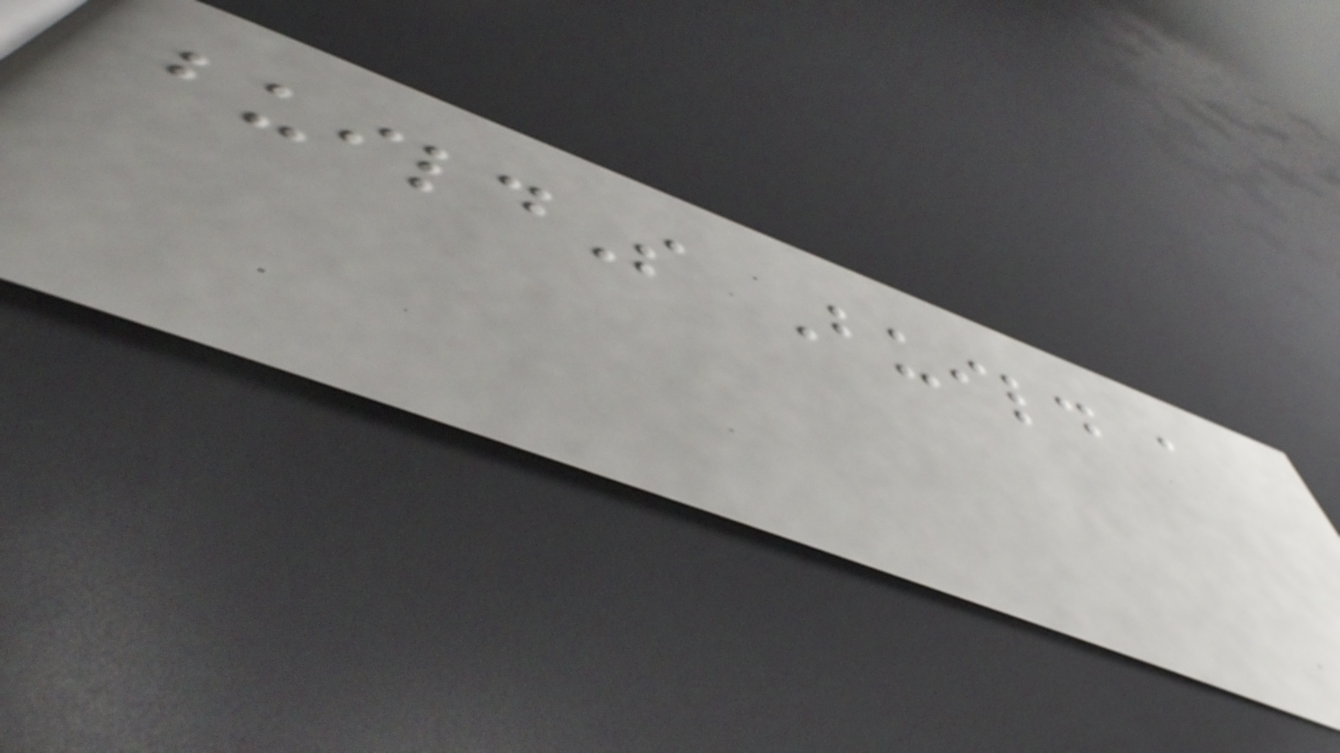buildS Build a
